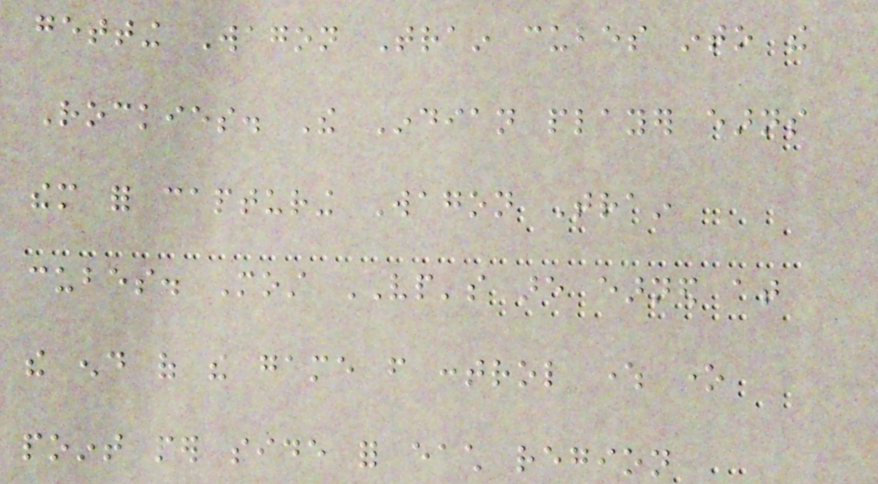getting Wagon Train cubes into the
Rockies. The Indian player earns
them for capturing Wagon Train
cubes. Most VP's are earned at
the end of the game from control where one
point per side for each region
